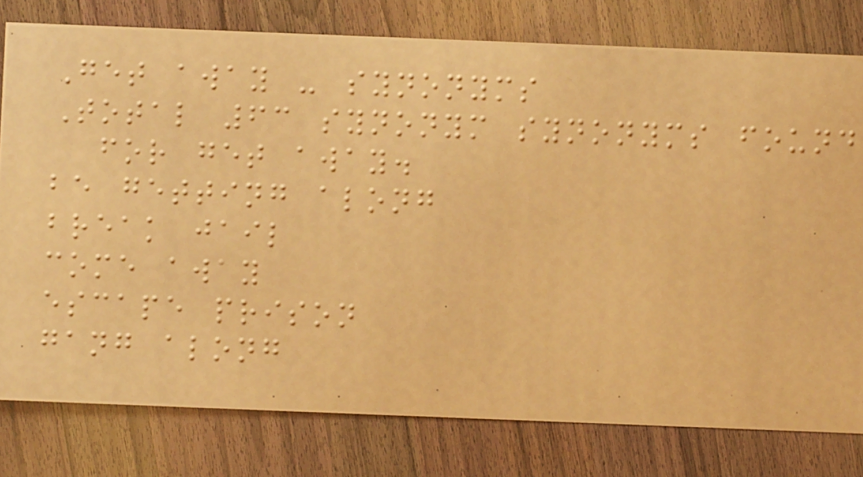Get away - synonyms
Total 63 synonym synonyms found
for get away.
be getting along
break jail
come away
escape prison
gang along
